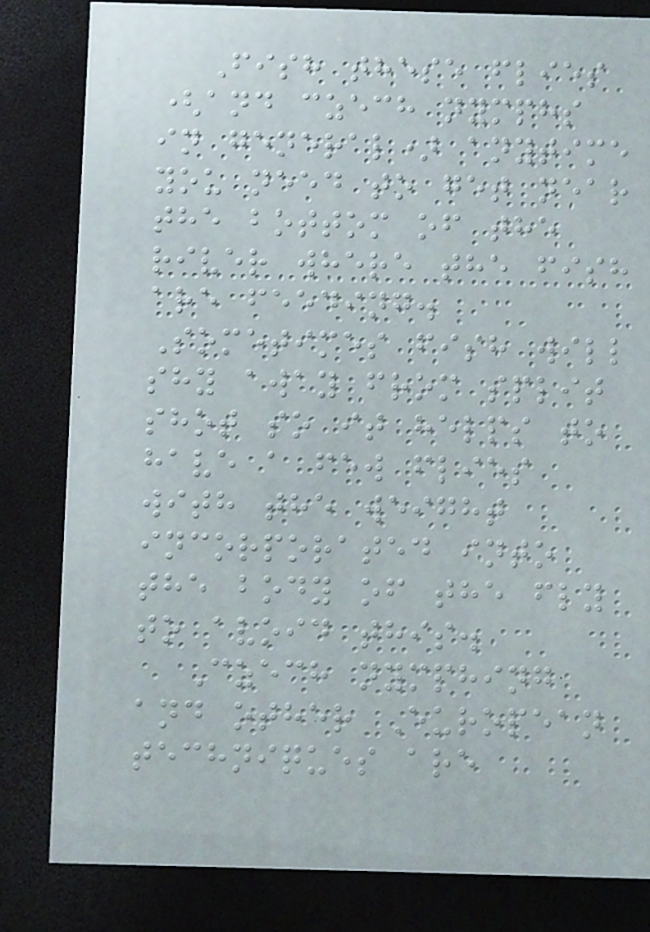Fish these flies
(and czech nymphs
in general) anytime
you need to get near
the bottom of the
river where the fish
are feeding.
Sometimes fish will
shy away from split
shot so it helps to
have a few flies
with the weight
incorporated into
the body of the fly
to avoid this.
Czech nymphing
and other European
techniques are
